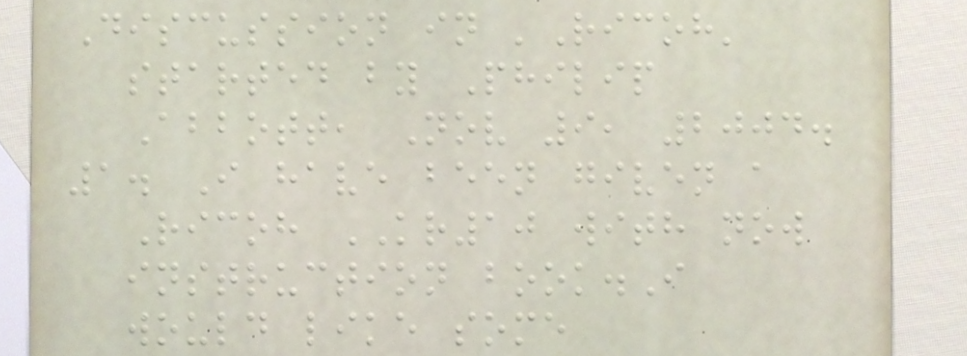Discussion in 'Ricoh'
started by Philip
Abbott, Nov 9, 2004.
1. I have been given a
Ricoh KR10 with now
instruction book.I
would like some
